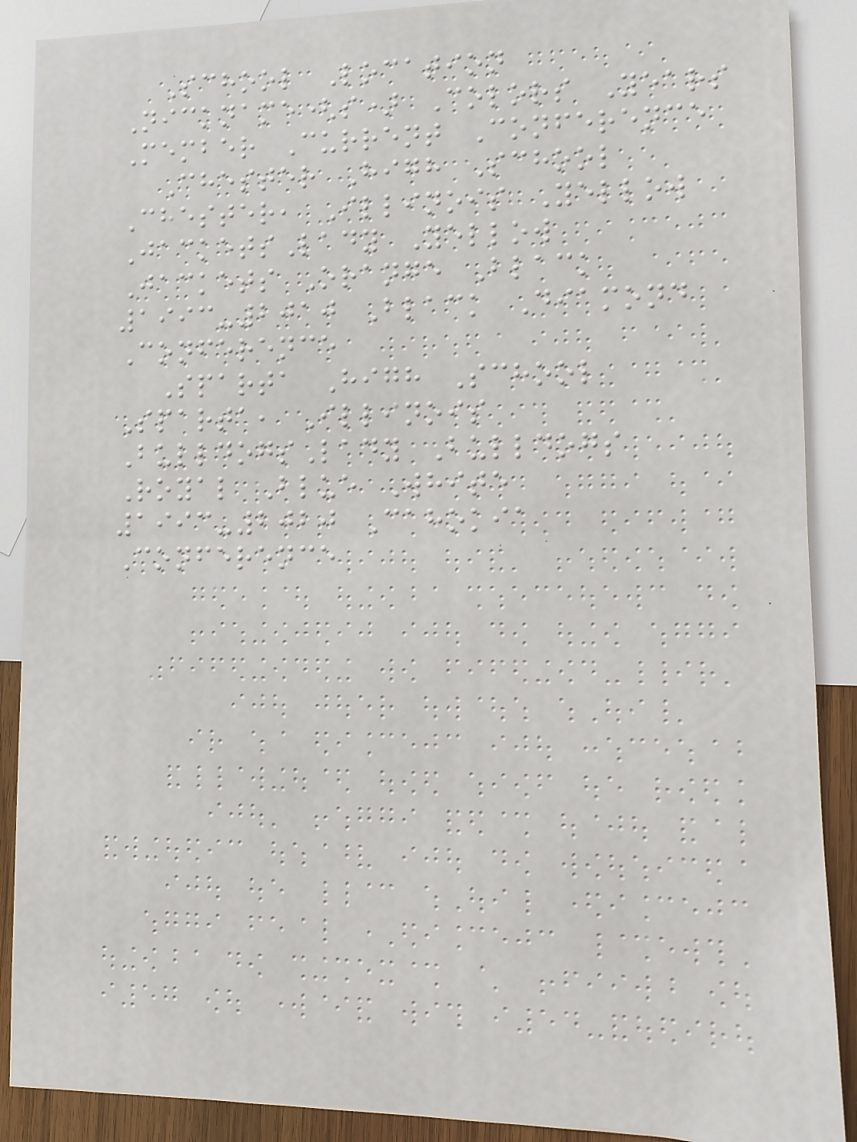School Location
Nickname(s) Colors Years
Member Current Conference
Chester High School
Chester, Illinois Yellow
JacketsLady Yellow
Jackets Orange Black
1993-2010 Black Diamond
Conference
Sparta High School
Sparta, Illinois
BulldogsLady Bulldogs
Royal Blue White
1993-2020 Cahokia
Conference
